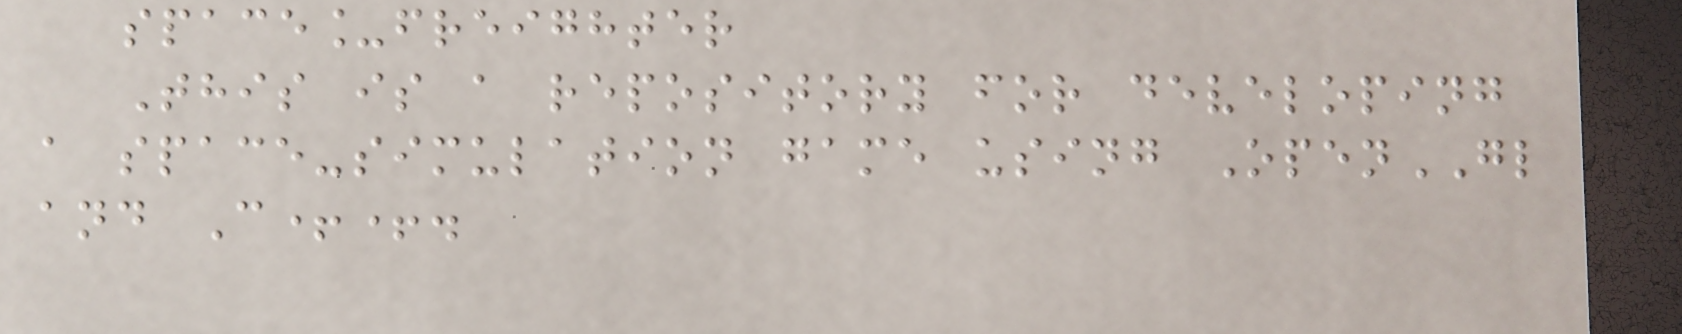space_freighter
This is a repository for developing
a space-simulation game using OpenGL
and C++.
